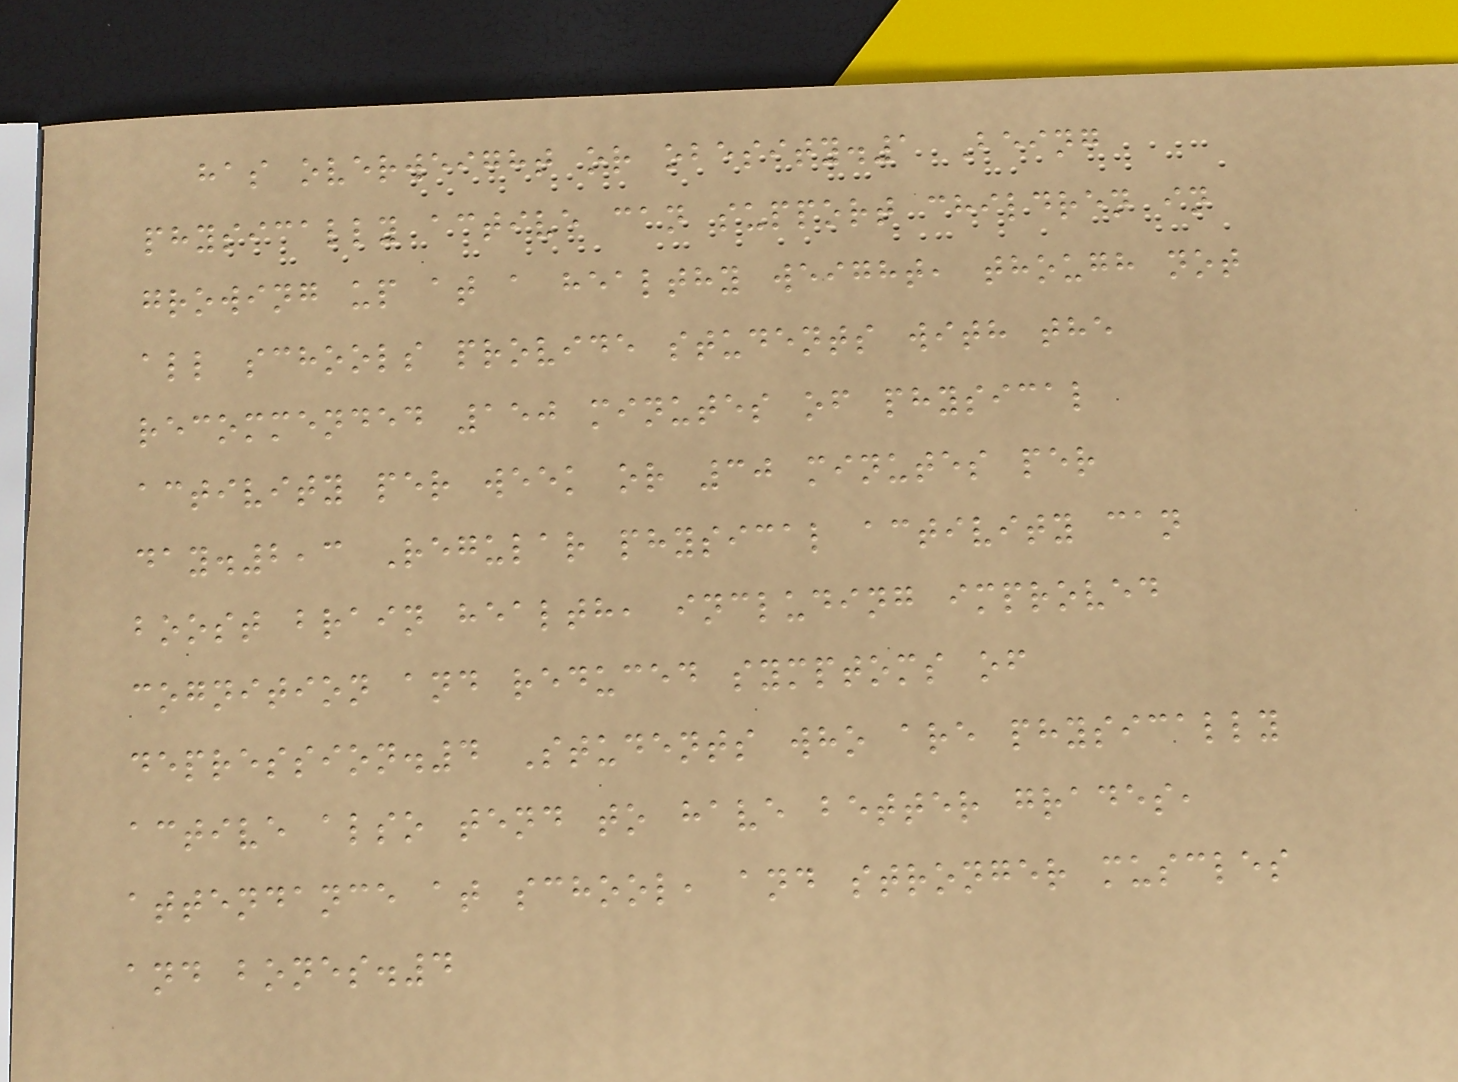has overweight or obesity.1 Being
physically active can support children in
growing up at a healthy weight, though not
all schools provide students with the
recommended 150 minutes of physical
activity per week or 30 minutes per
day.2,3 Regular physical activity can
boost brain health, including improved
cognition and reduced symptoms of
depression.4 Students who are physically
active also tend to have better grades,
attendance at school, and stronger muscles
and bones.4
